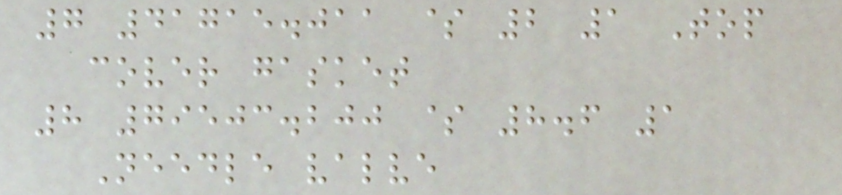7 41715.011 $ 2 1 Top
cover gasket
8 79503.200 $ 8.6 1
Needle valve
